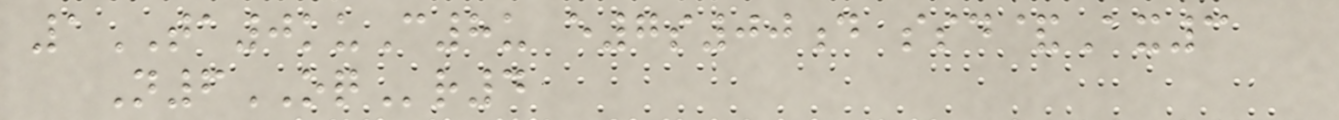1TA0kuC8u e7s00d ssd&Ax3
N6OQr4
